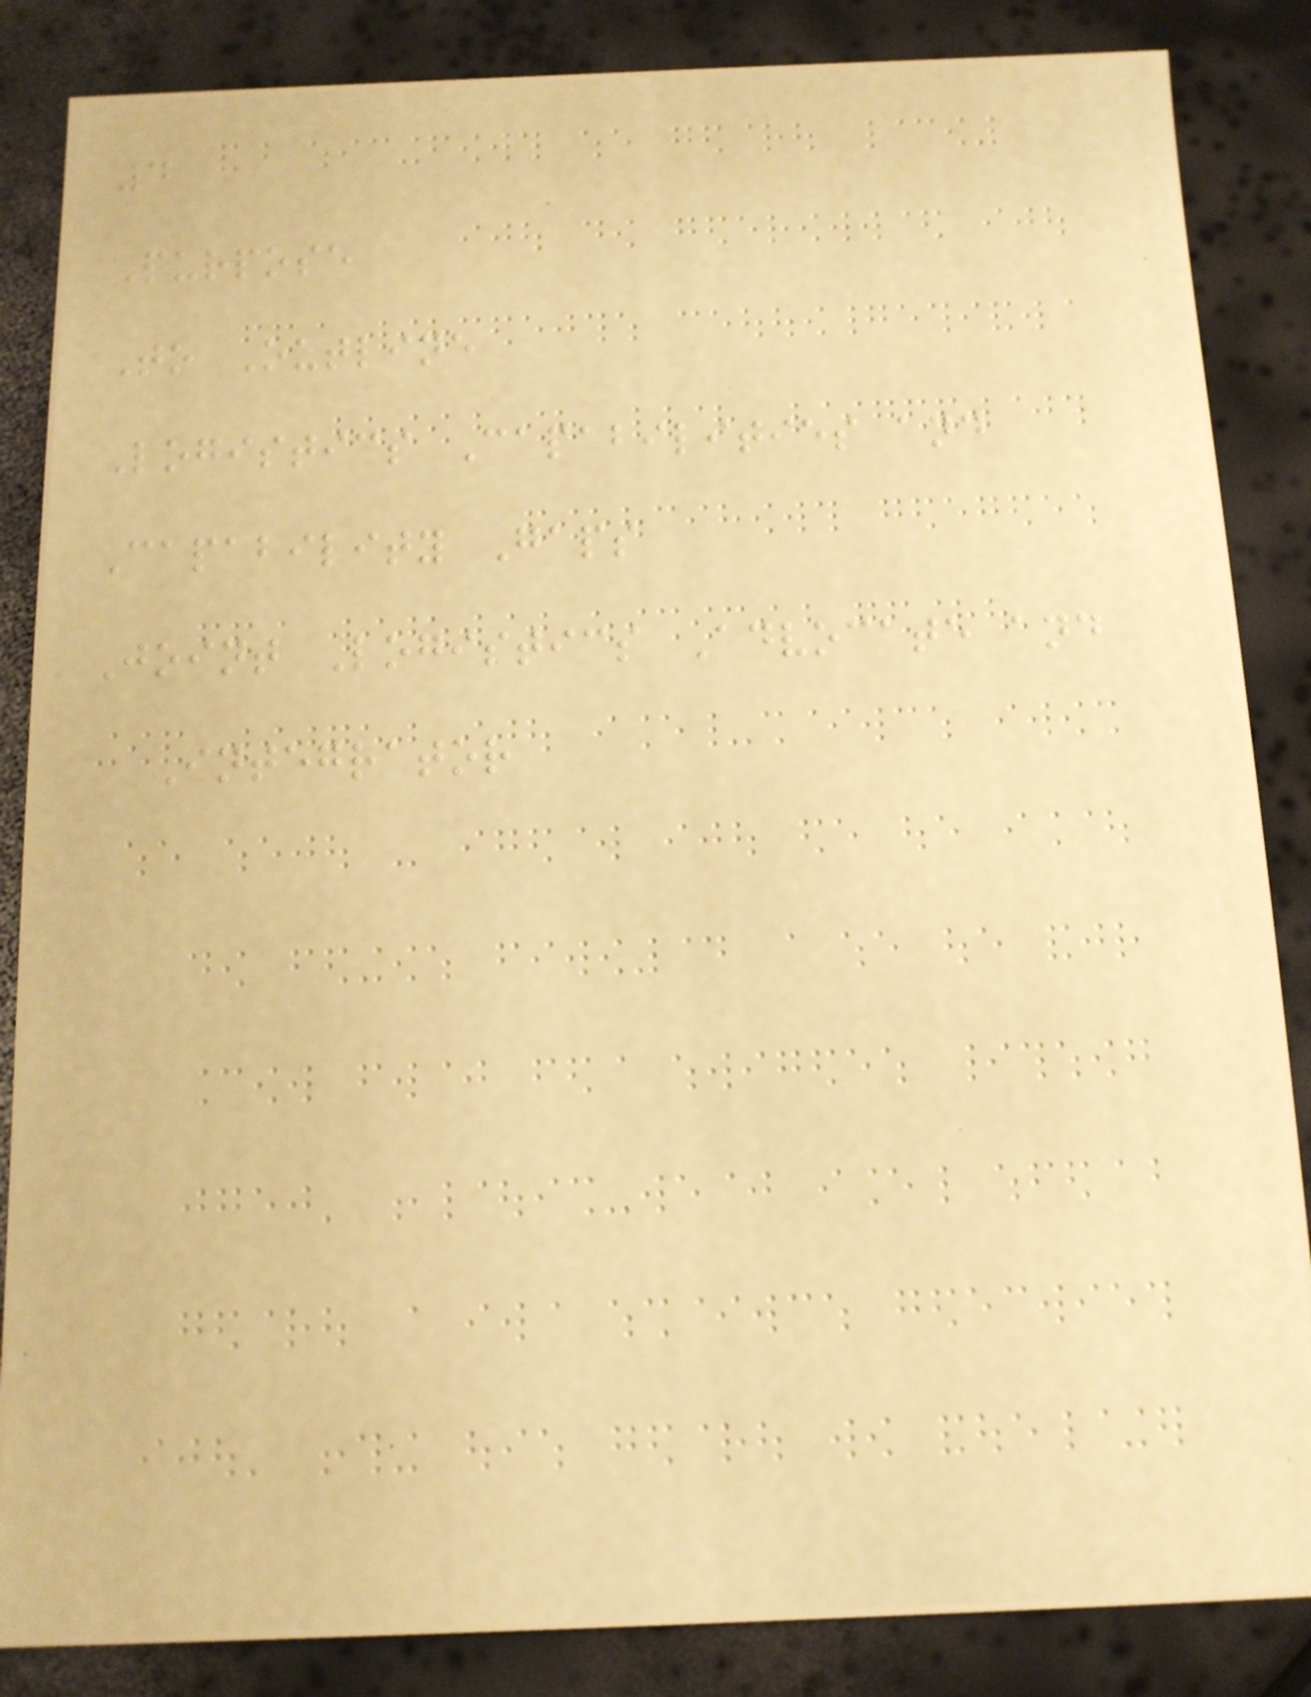4
Purpose
To Outline
Logistics Capabilities and
Capability Gaps
Joint Logistics Advocate and
Integrator
